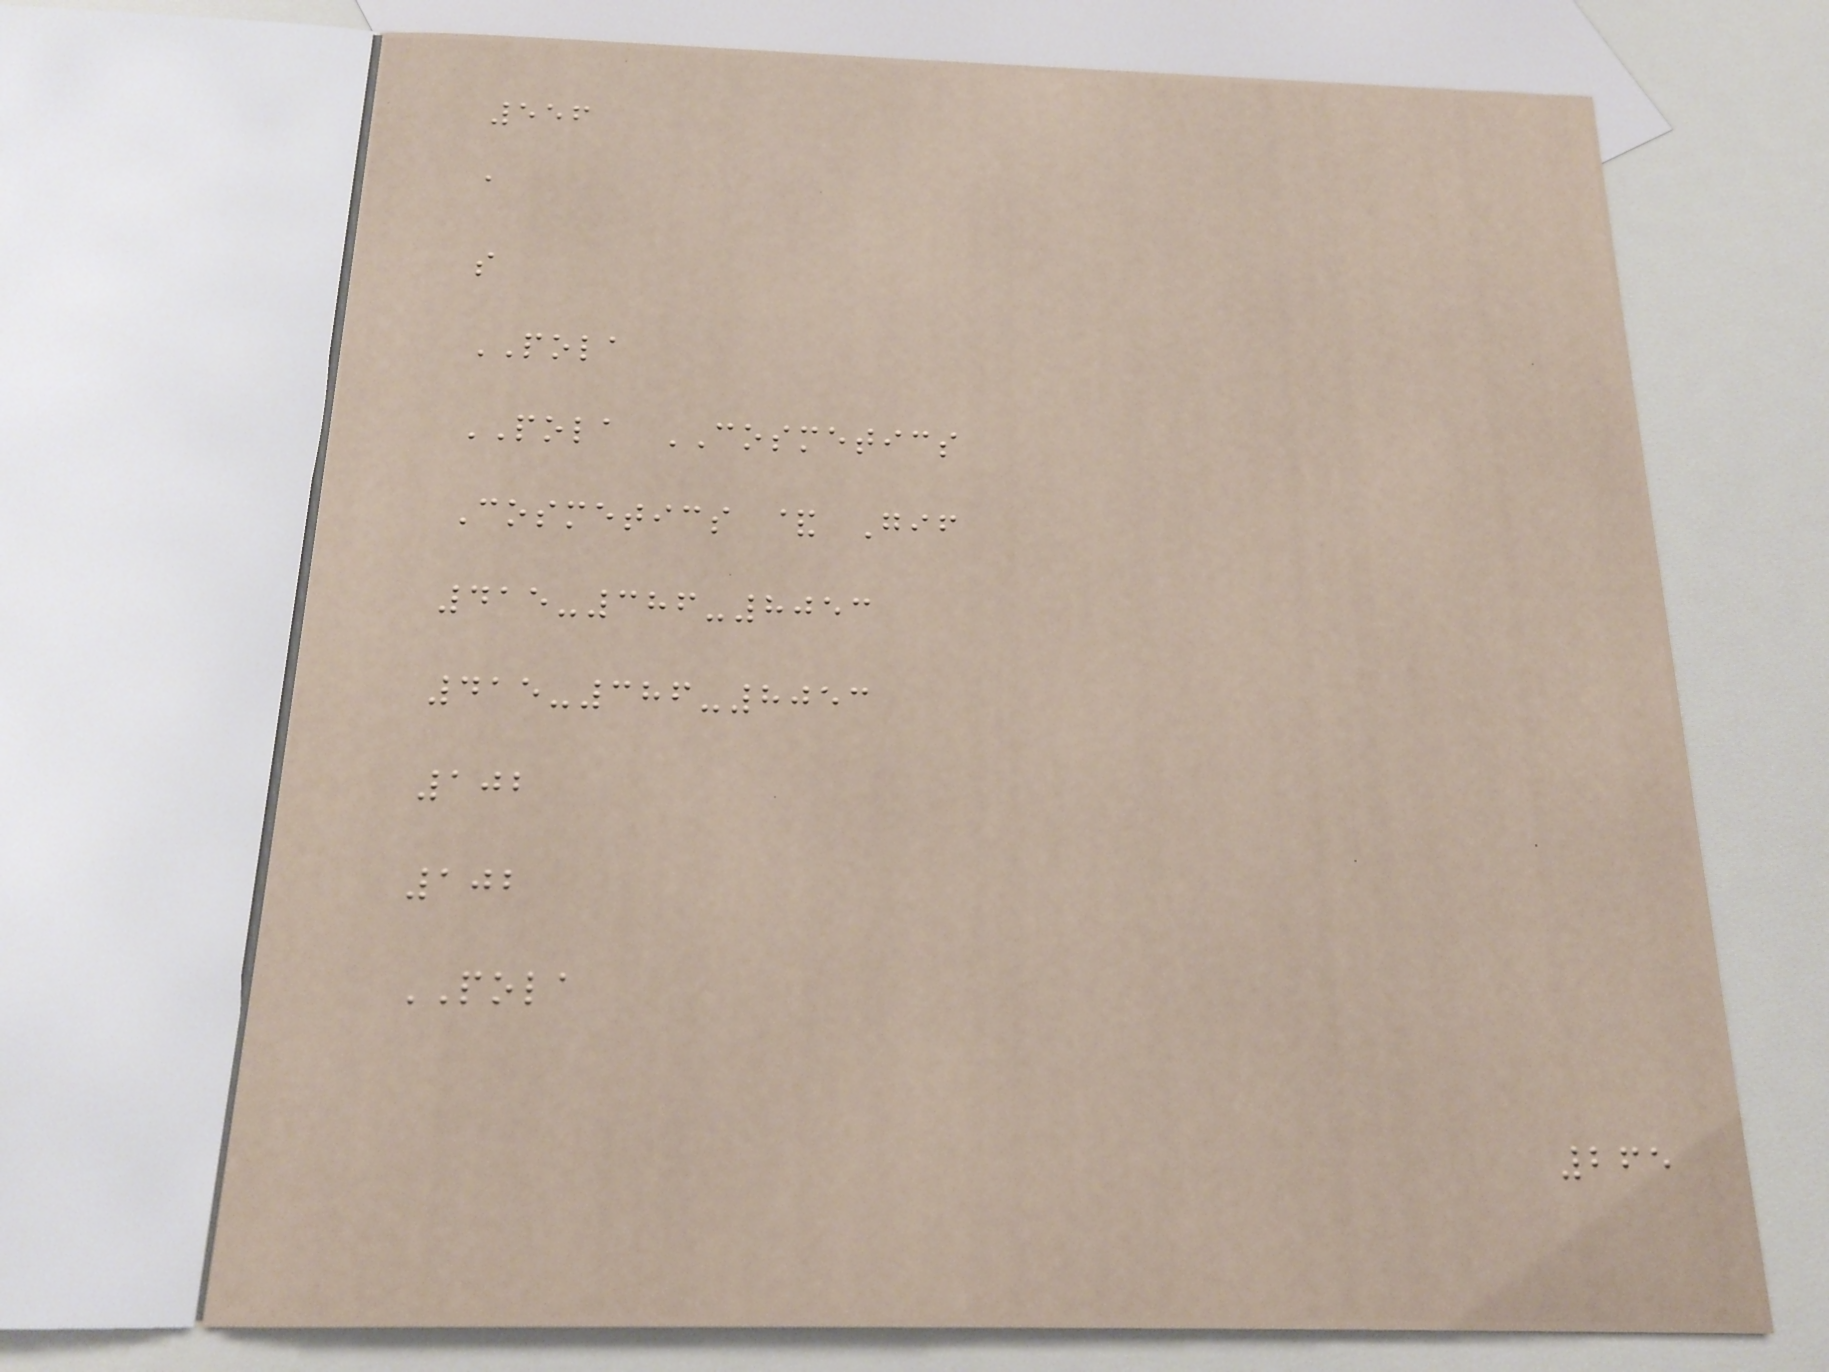556
a
s
POLA
POLA COSMETICS
Cosmetics & Gif
415-386-8053
415-386-8053
102
102
POLA
265
